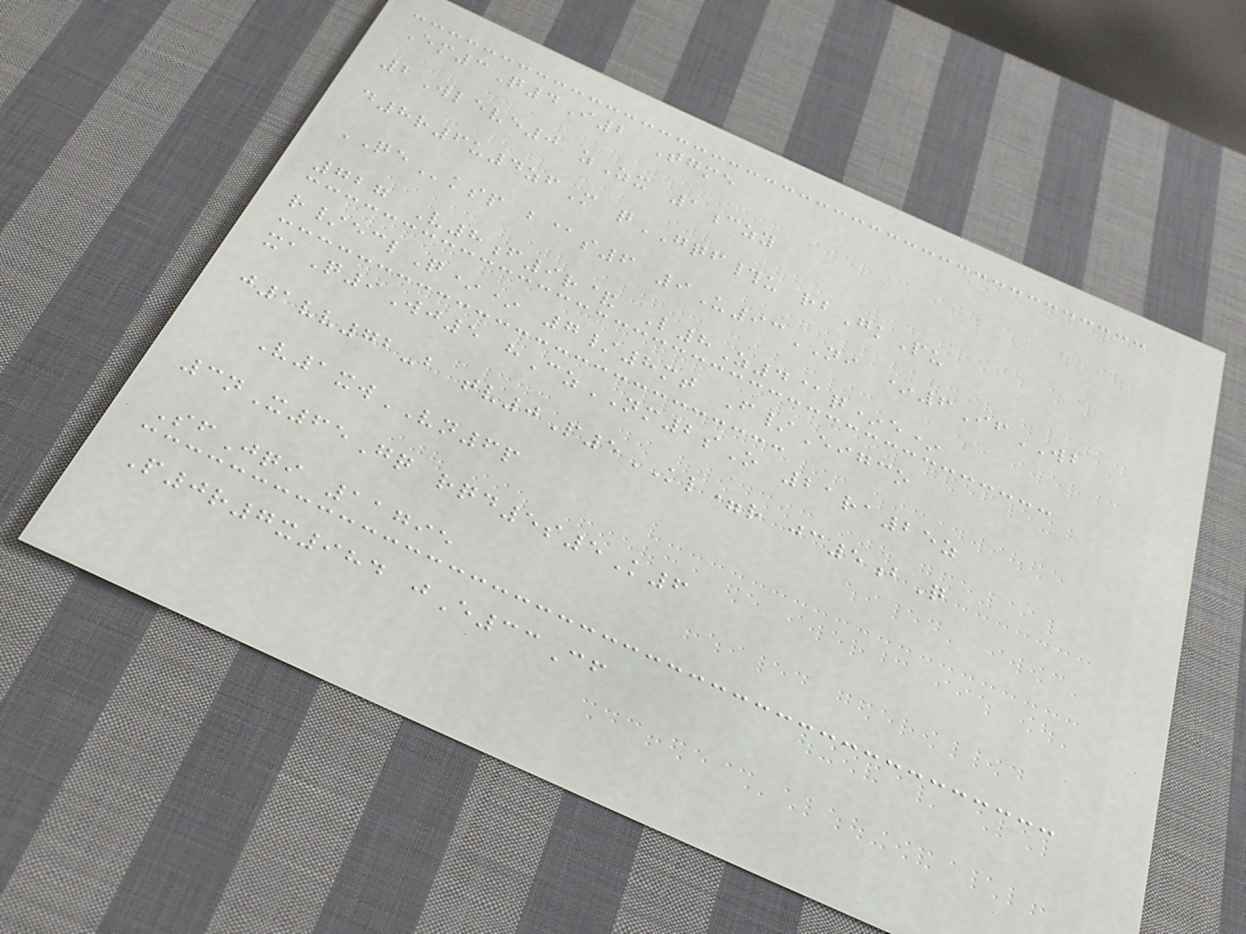Em3Q4I2 Tgme
2Wleve0 zZx 1czy
d8r6u4zfM qGQF#u rbGkPu
QEksp b@s6 9U93NI *6IfWB
727 V8f9r& L8Z4@q*e*
r/eclQ** 7/8mt F/Eigco
xaQ9Wj5 hCzNM2sO 21ra25z
j1vv72-b tv0P5KL=r jc5bQ
V1xwVN6p
3nX65Gq rqd5s5K6
SfJqi 11795
P0r7x984 jE33Cf
